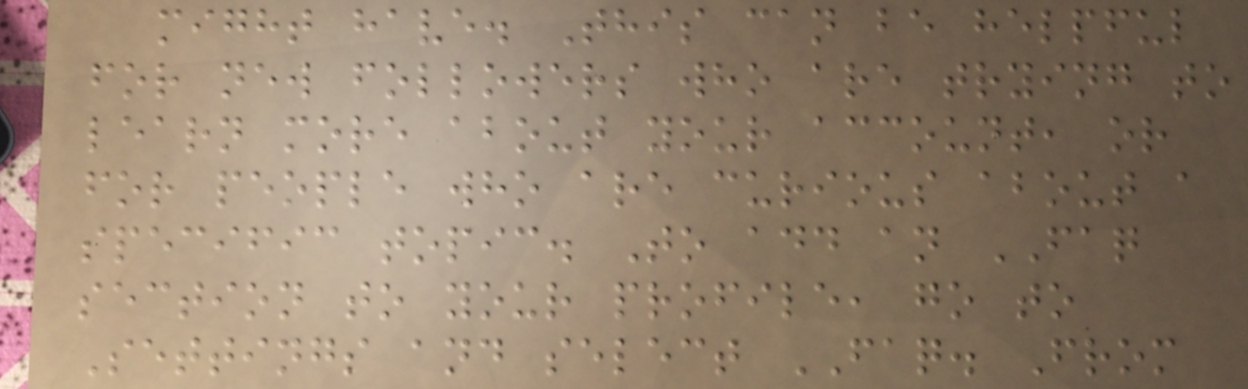might have. This can be helpful
for new followers who are trying to
learn more about your account, or
for people who are curious about a
specific topic. To add an FAQ
section to your profile, go to
Settings and select FAQ. From
